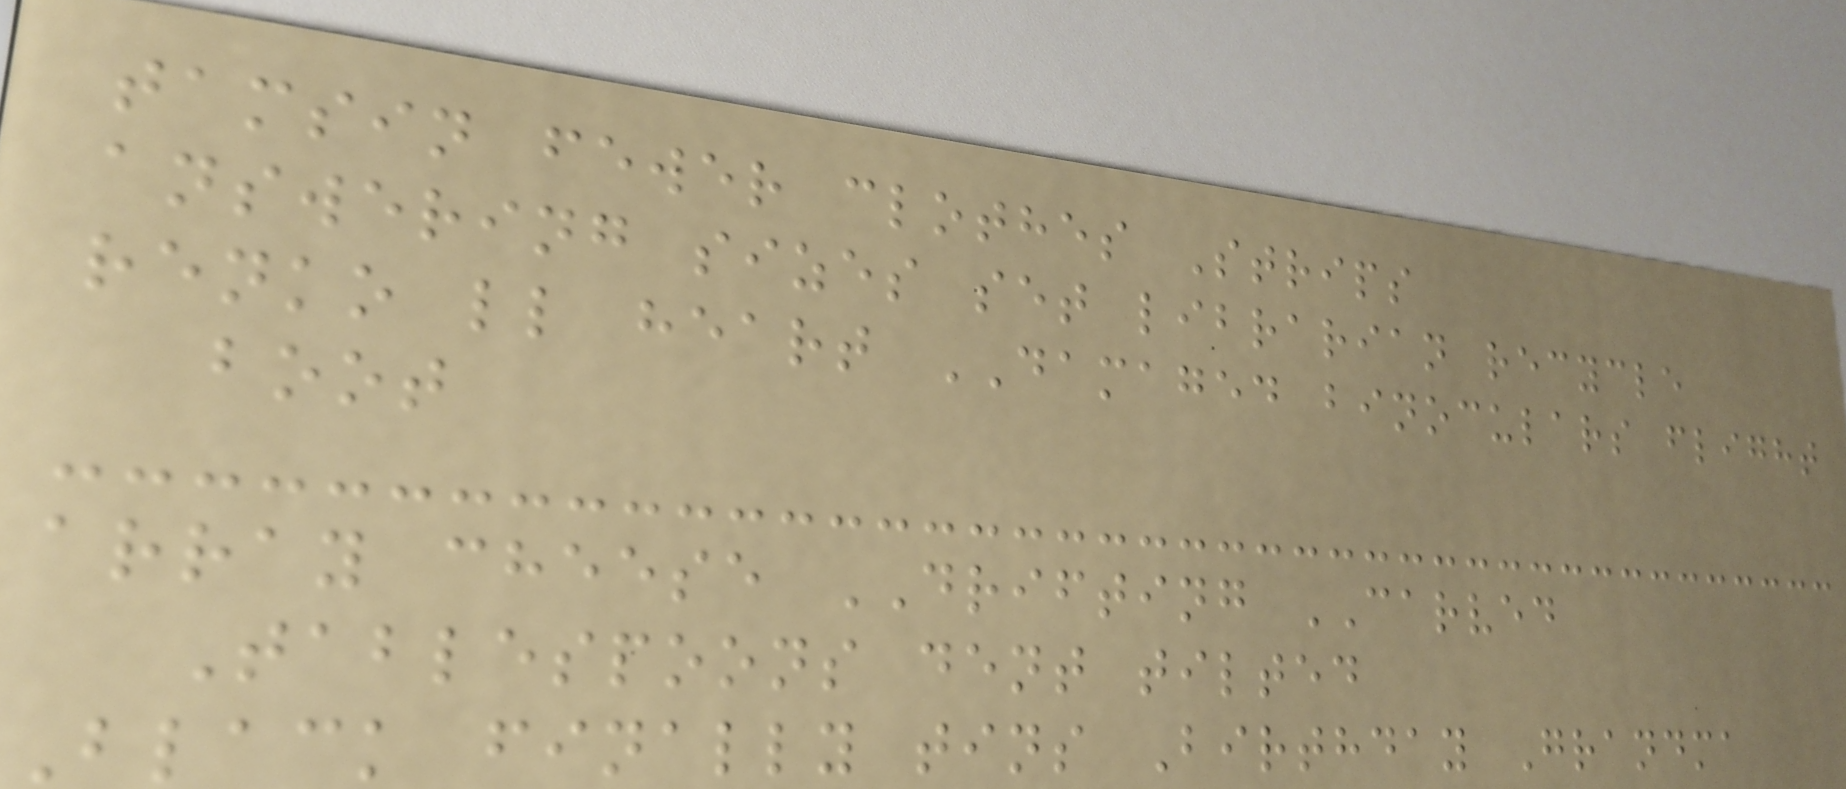tamsin fewer clothes Strips
answering sizes set librarian recycle
renko ll heart DAMAGED binoculars flight
boot
array cheese DRIFTING CARVED
Tablespoons dent tilted
Black finally tins Birthday Grandma
